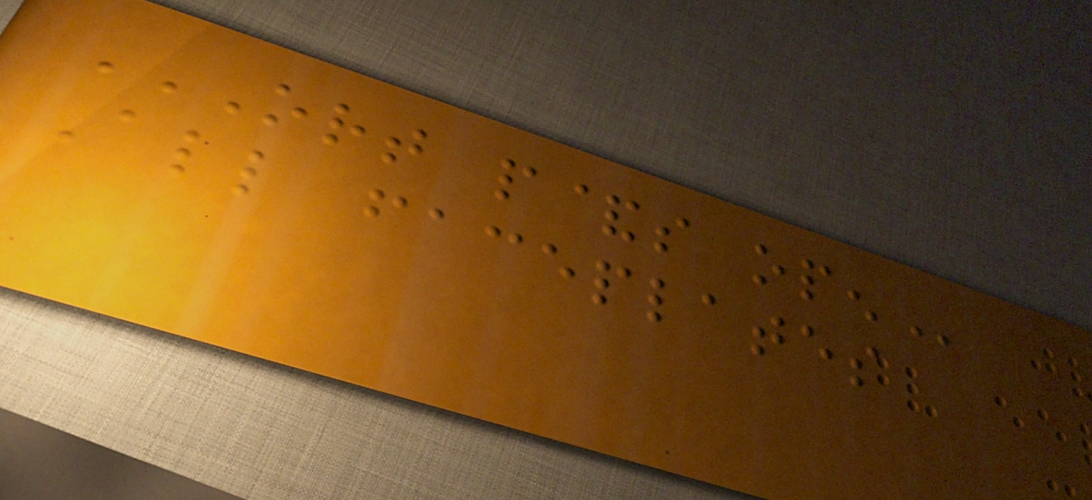ORT P&S OPEN
All faceplates
